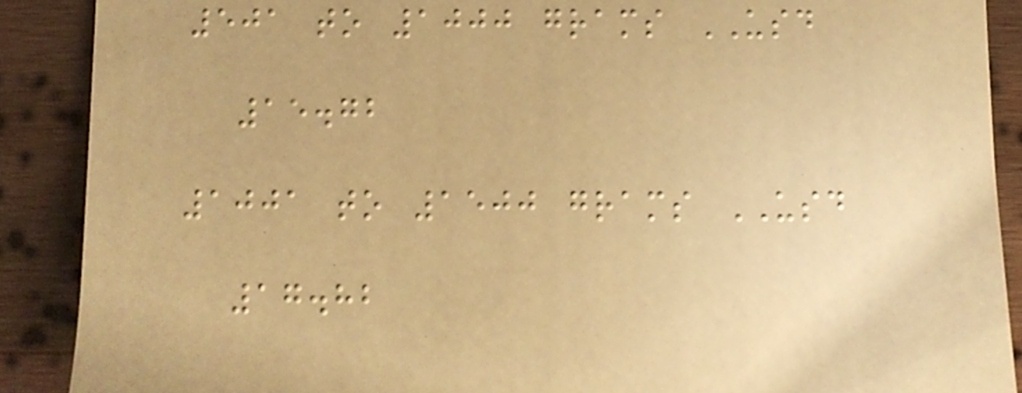501 to 1000 grams USD
15.72
1001 to 1500 grams USD
17.82
